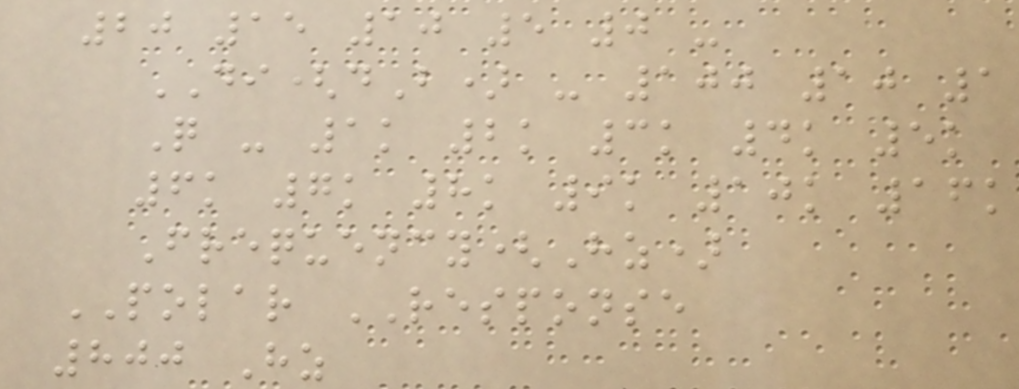20 15 10 5 0 -
DI(dB) - 100 10 1
Q - 1k 2k 3k 4k 5k
6k 7k 8k 9k 10k 16k
Frequency(Hz)
POLAR RESPONSE
800 Hz
